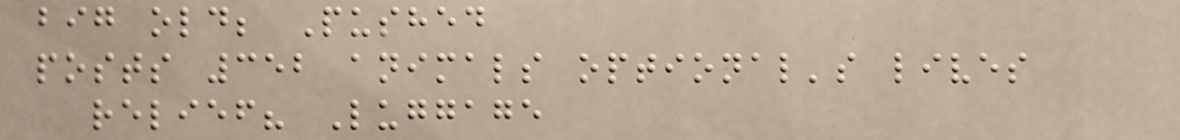big old; Pushed
posts 352 animals optional's lives
relief? Luggage
